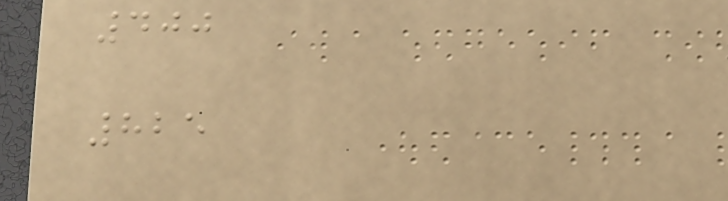400
825
